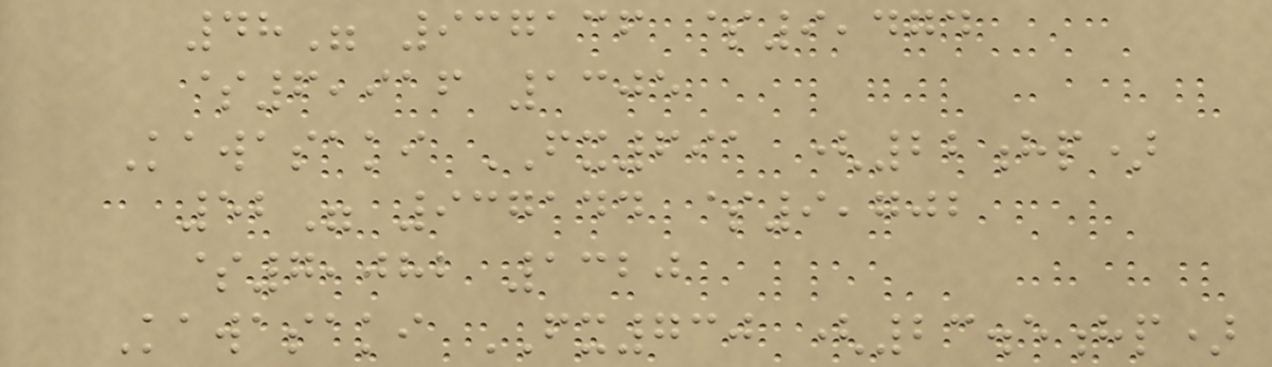48" 937136 $9,474
$6,916 1305
Kawasaki FX691 (22hp)
52" 937144 $9,702
$7,082 1320
Kawasaki FX730 (23.5hp)
